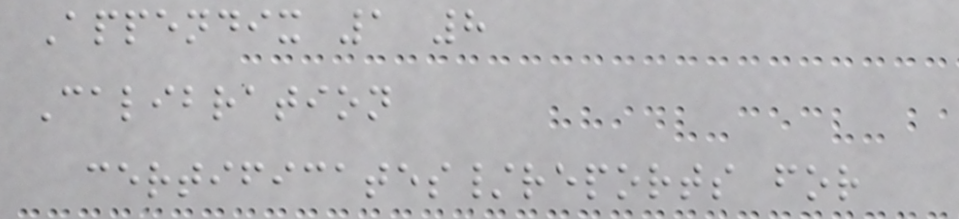Appendix 1 8
Calibration
certificates/reports for
